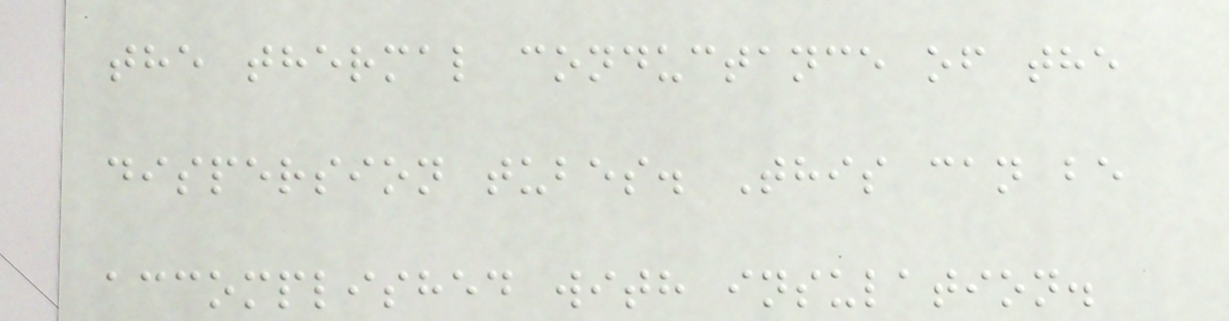the thermal conductance of the
dispersion tubes. This can be
accomplished with insulation.
